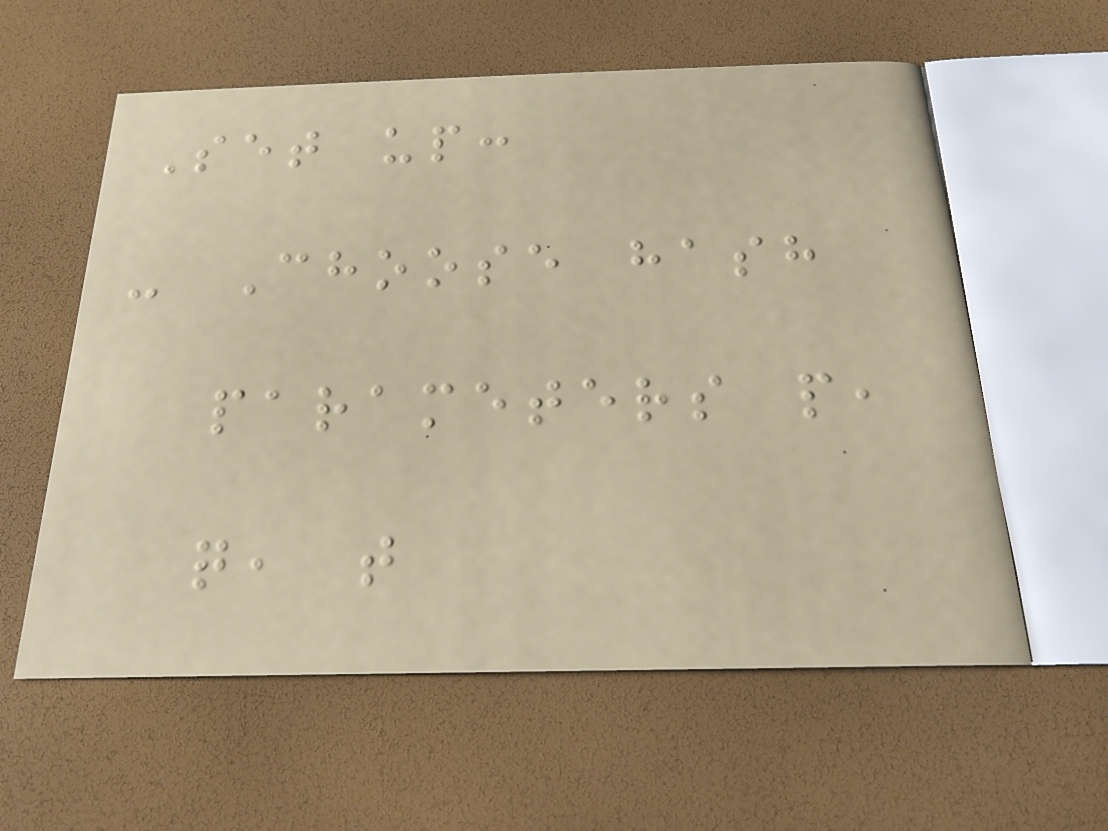Set up:
- Choose hash
parameters p,
q, t
